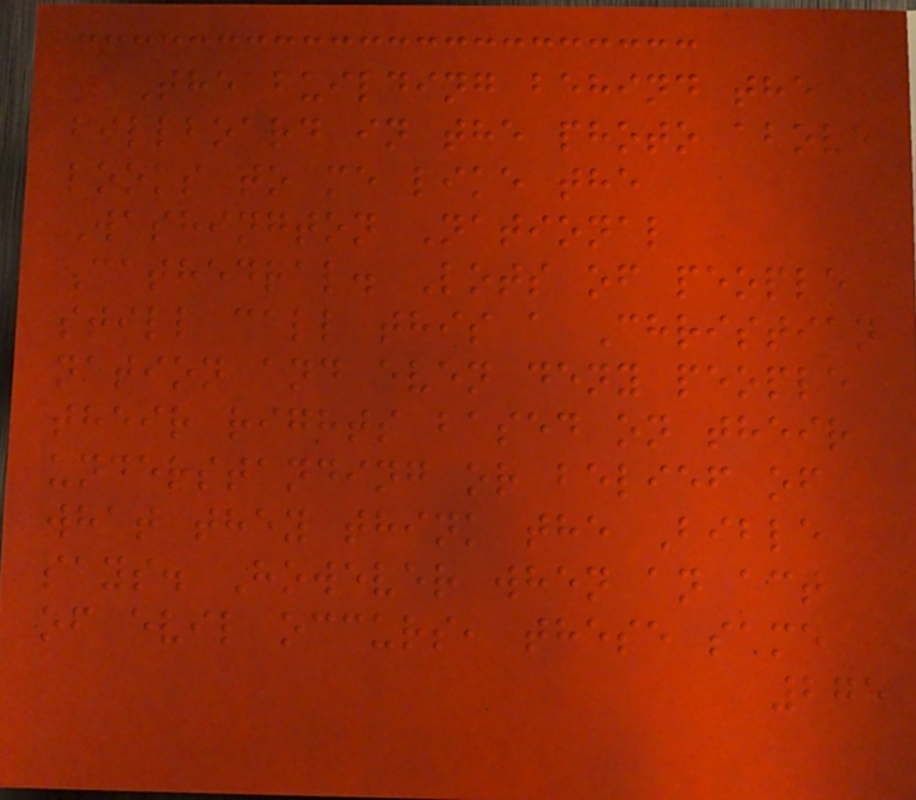The building behind the
billboard in the photo above
looks to me like the
Washington National
Cathedral. Lots of people
still call this a Christian
nation and even deny people
their rights based on their
understanding or belief of
what they think the Bible
says. However when an act
of evil occurs, these same
275
